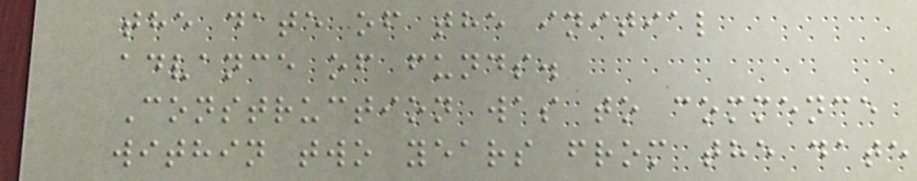the date of the initial
advance of funds.
Construction was to commence
within two years from the date
